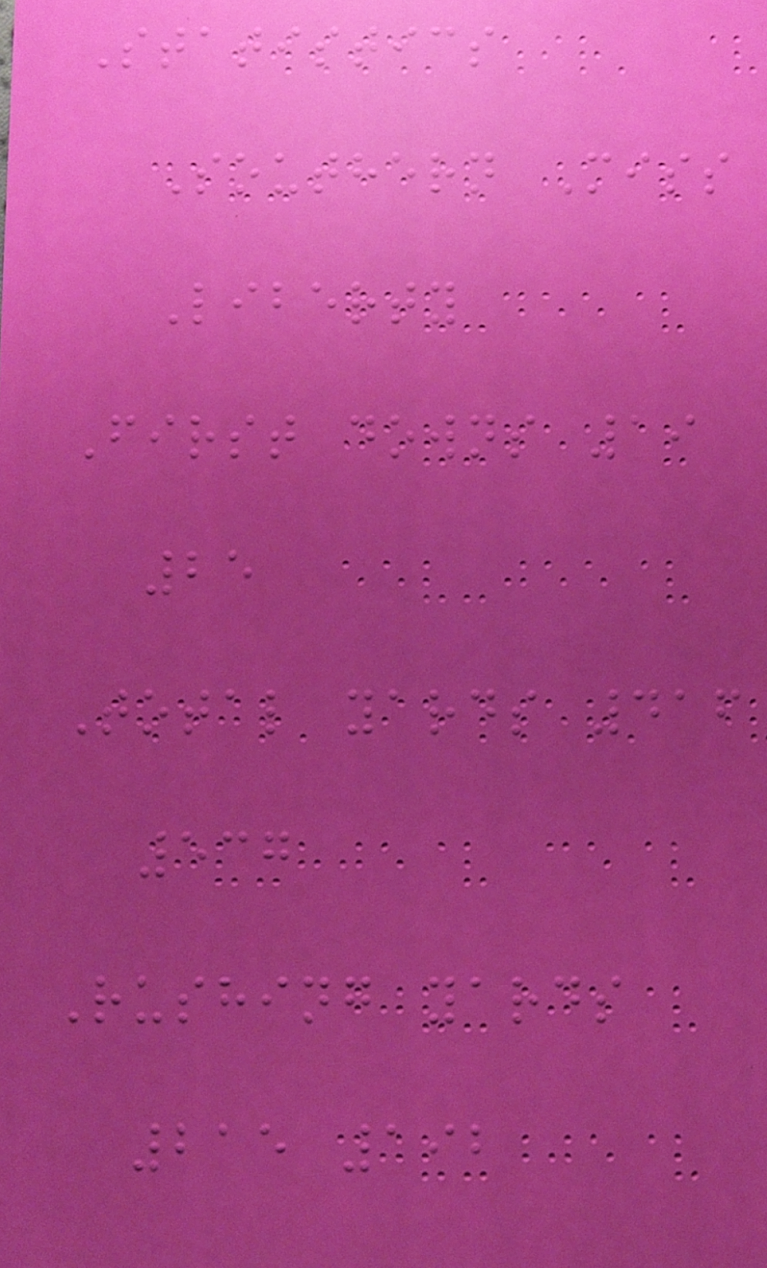Statistics
Southern Miss
Liberty
First downs 19
25
Total yards 416
537
Rushing yards
215 192
